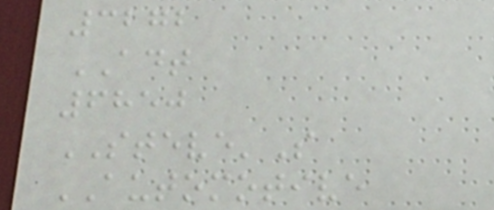3272
ADT
6850
STEVE'S
AUTOMOTIVE
